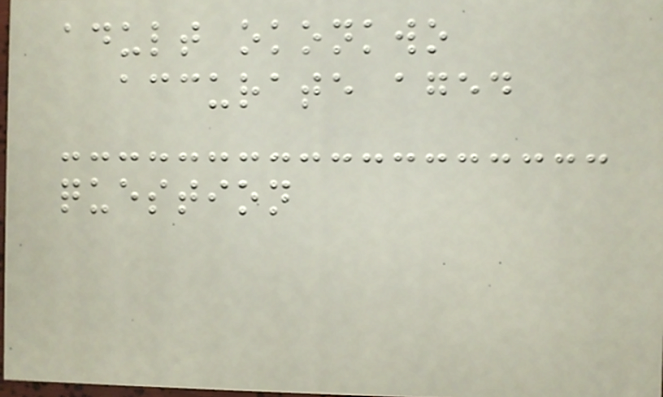adult okonkwo
accurate aged
question
